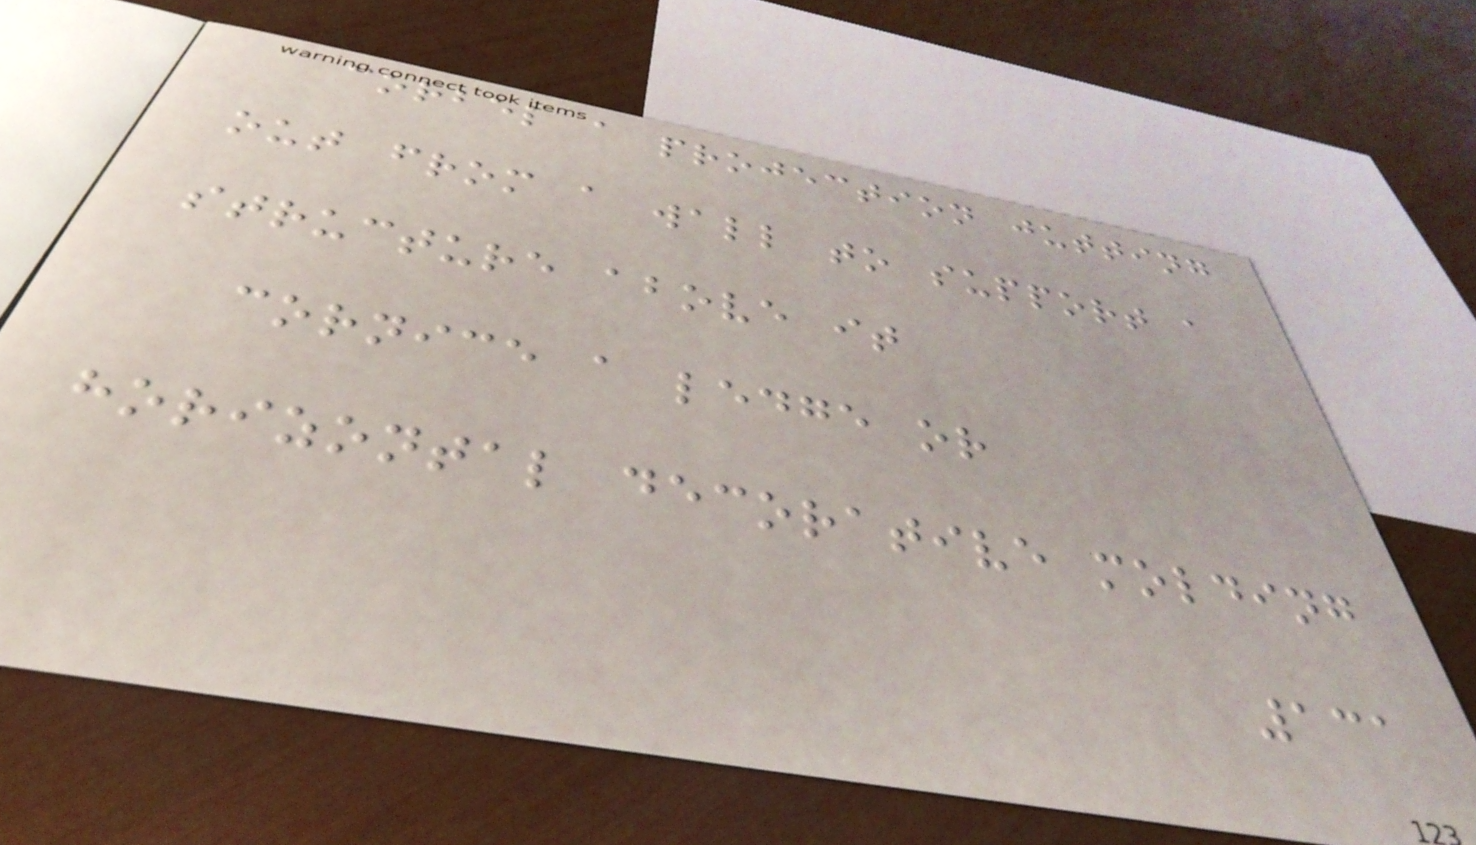corbel a projection jutting
out from a wall to support a
structure above it
cornice a ledge or
horizontal decorative molding
131
